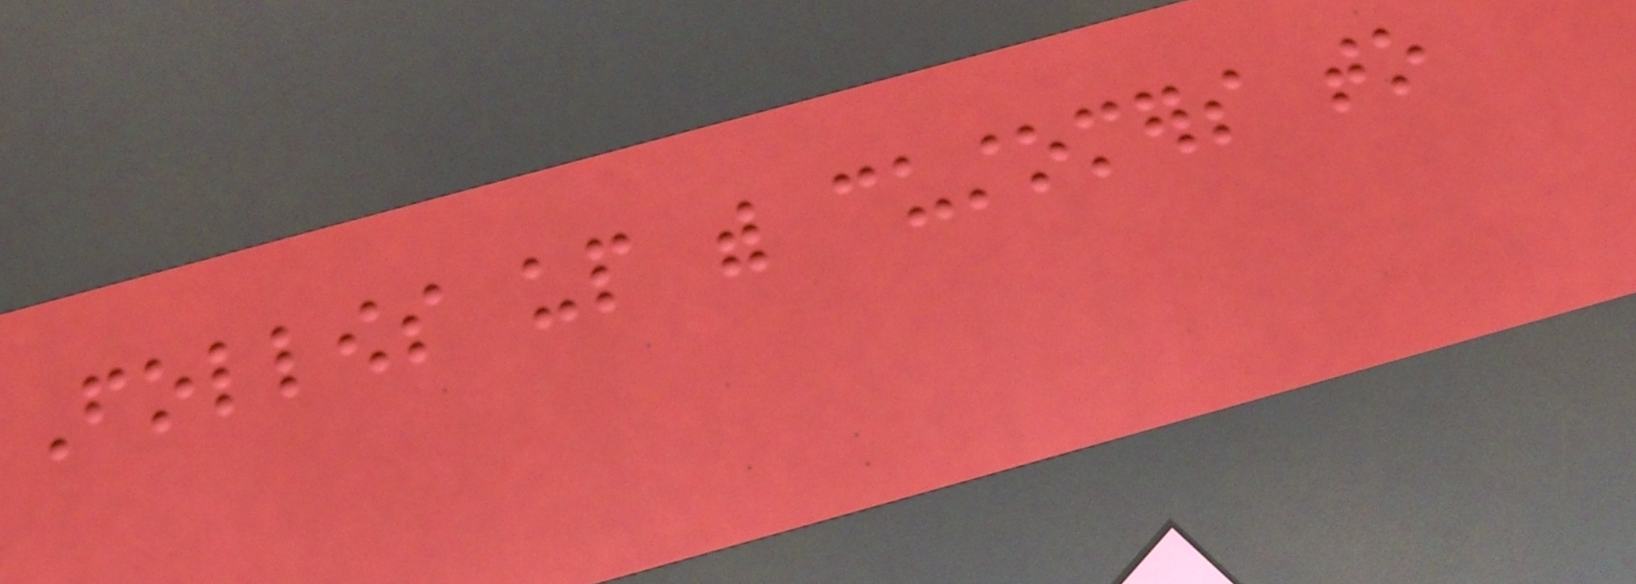Follows up with customers to
